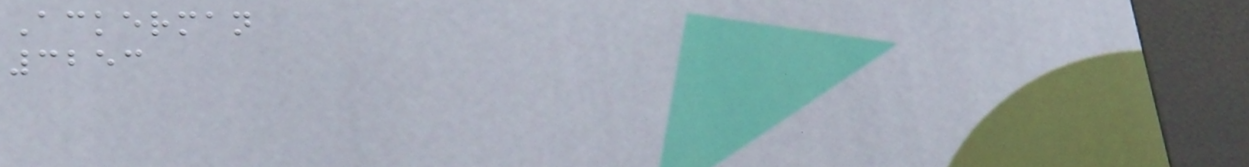Ackerman
3253
